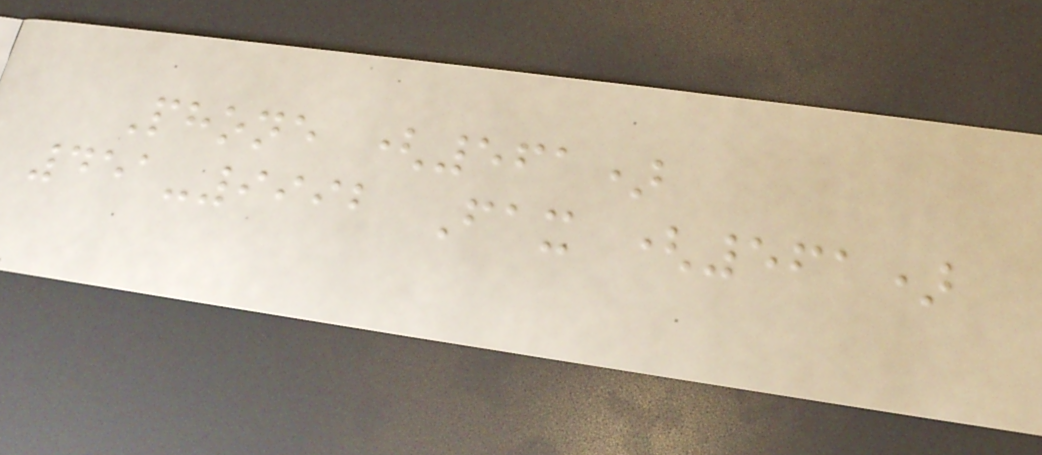Phone (561)
451-9992 Fax (561)
